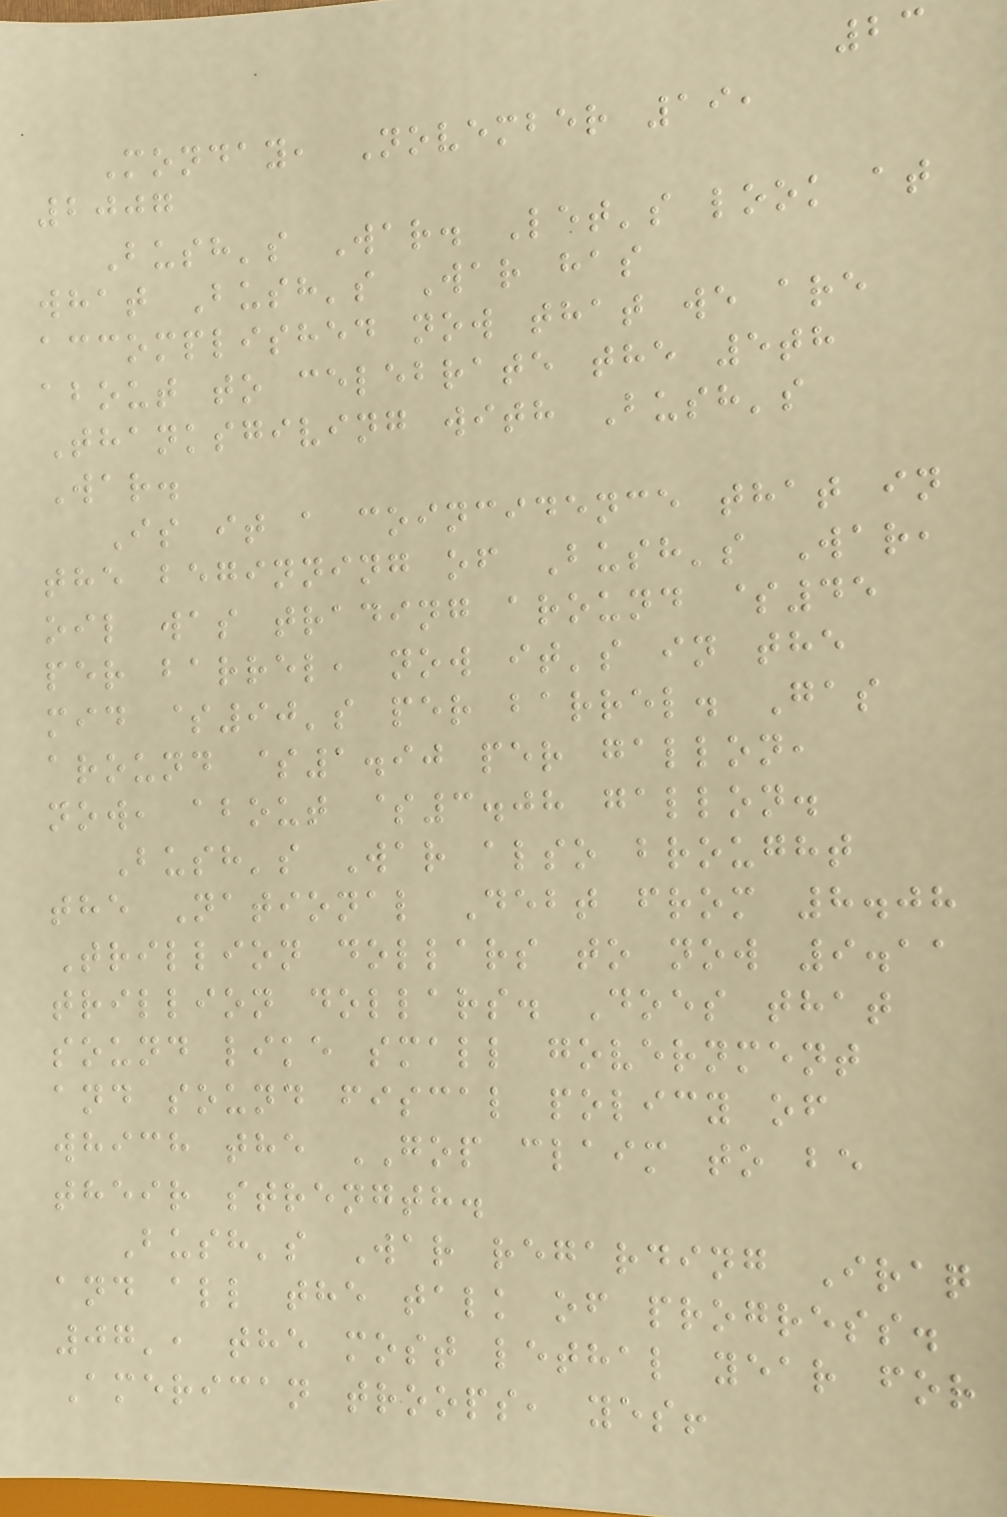23
Monday, November 19,
2007
Bush's War. Let's look at
what Bush's War has
accomplished now that we are
about to celebrate the 5th
Thanksgiving with Bush's
War.
Is it a coincidence that in
the beginning of Bush's War,
oil was trading around $45
per barrel, now it's in the
mid $90's per barrel. Gas
around $1.90 per gallon,
now, about $3.08 gallon.
Bush's War also brought
the National Debt from 8.08
Trillion dollars to now 9.11
trillion dollars. Does that
sound like small government
and sound fiscal policy of
which the GOP claim to be
their strength.
Bush's War regarding Iraq
and all the talk of progress.
07', the most lethal year for
American troops, yes!
